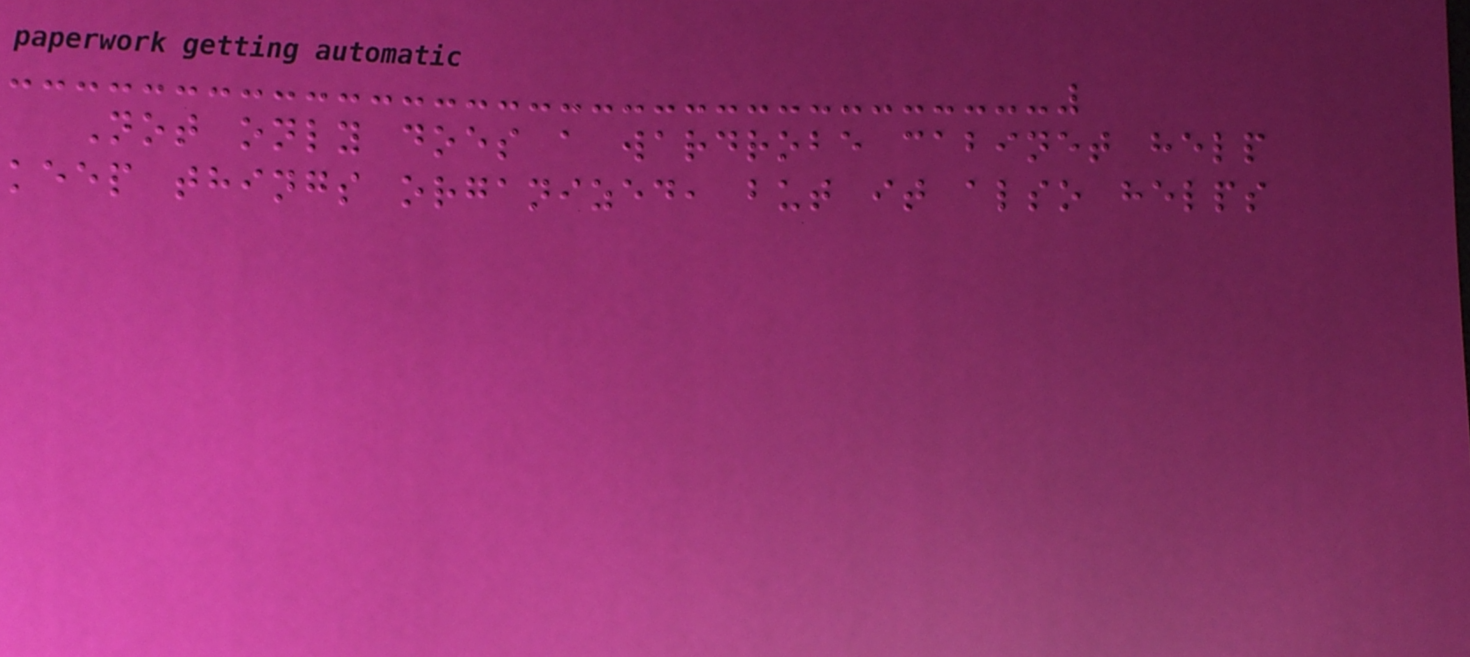Not only does a wardrobe cabinet help
keep things organized, but it also helps
